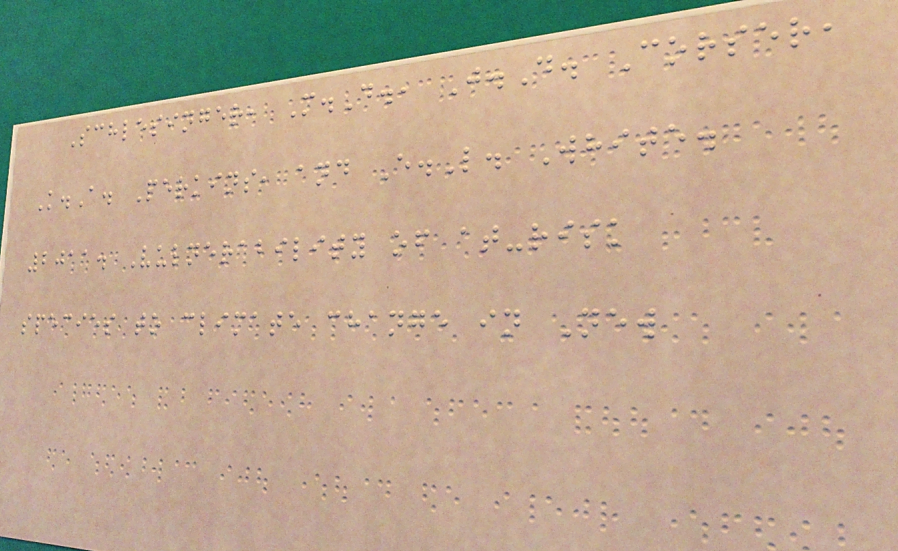Schlesinger, M.D., J.D. Corser,
K.A. Perkins, and E.L. White.
2011. Vulnerability of at-risk
species to climate change in New
